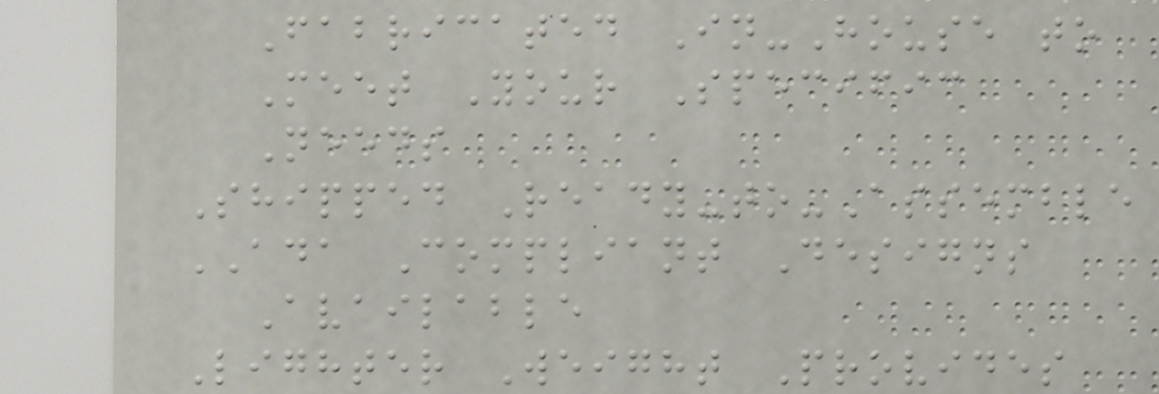Fabricated In-House to
Meet Your Specific
Needs
Shipped Ready-to-Assemble
ADA Compliant Designs
Available
Lighter Weight Provides
